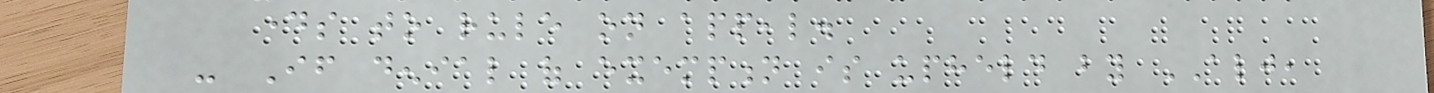days to rule on appeal.
- If denial of exemption is upheld by ALJ,
